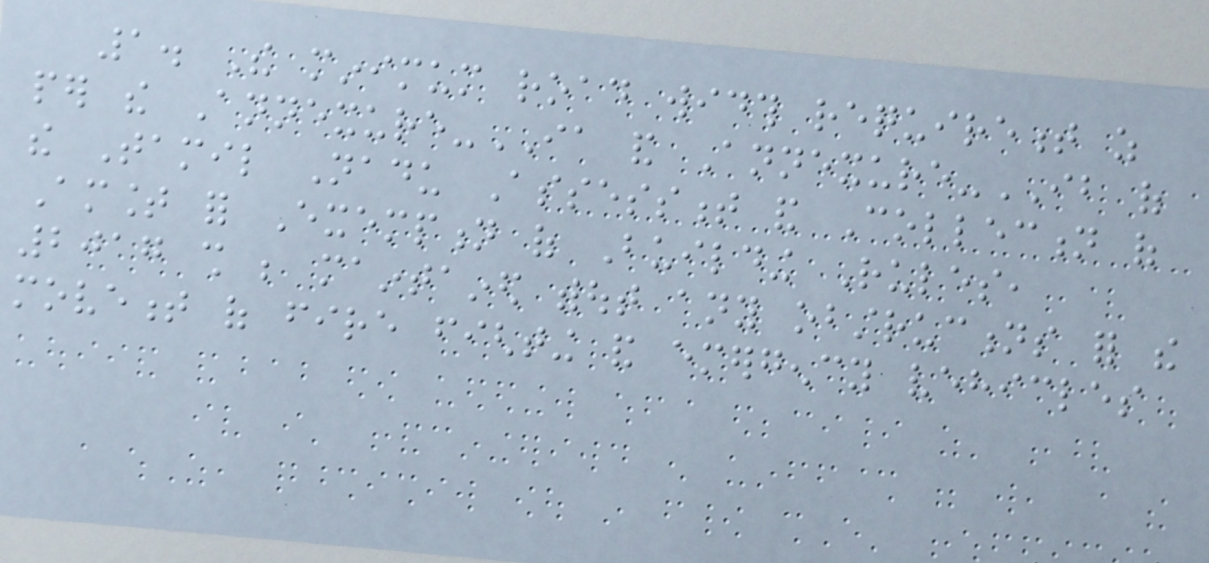1. The minimum road width requirement as
per the Annexure-IA and Annexure-IB of
the Tamil Nadu Assessment and Collection of
Amount for Exemption of Building Rules,
2017 shall be maintained without any obstructions for the
movement of fire fighting and emergency vehicles
